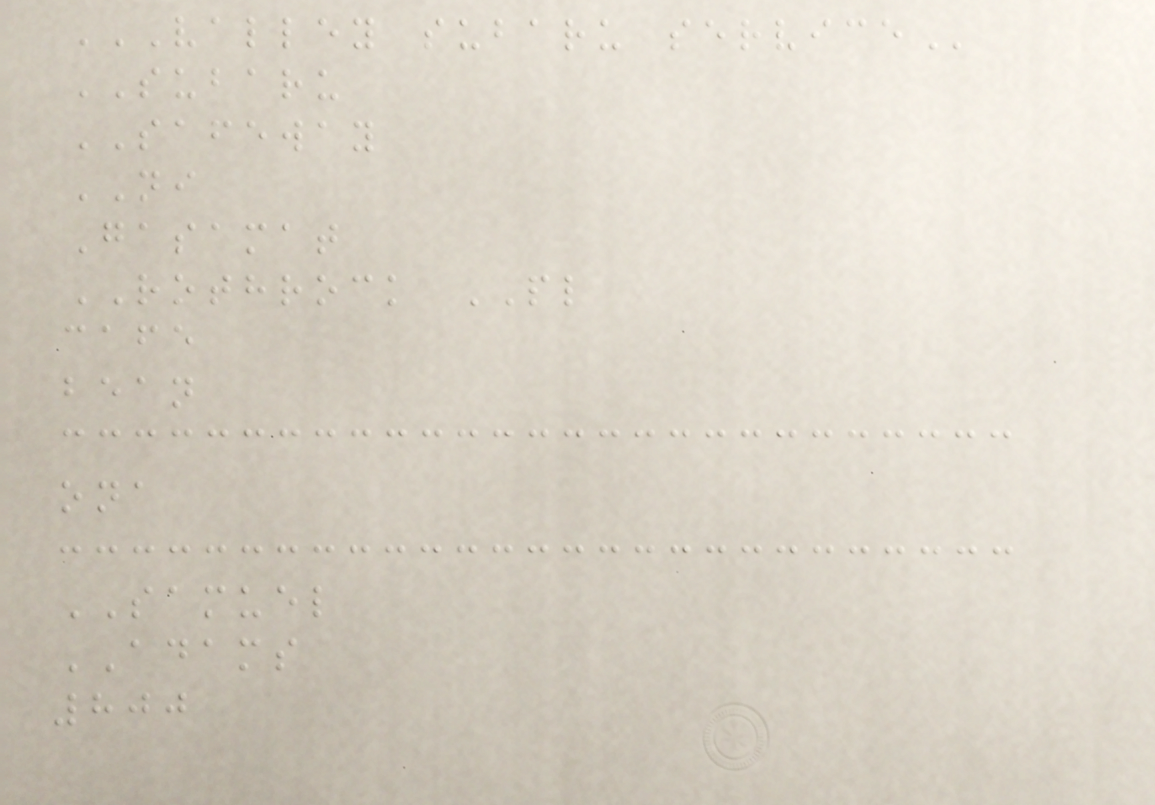VALLEY SUBARU SERVICE
SUBARU
SAFEWAY
NI
Gasamat
ROTHROCK PL
cafe
bean
ona
SAMUEL
ADAMS
800
